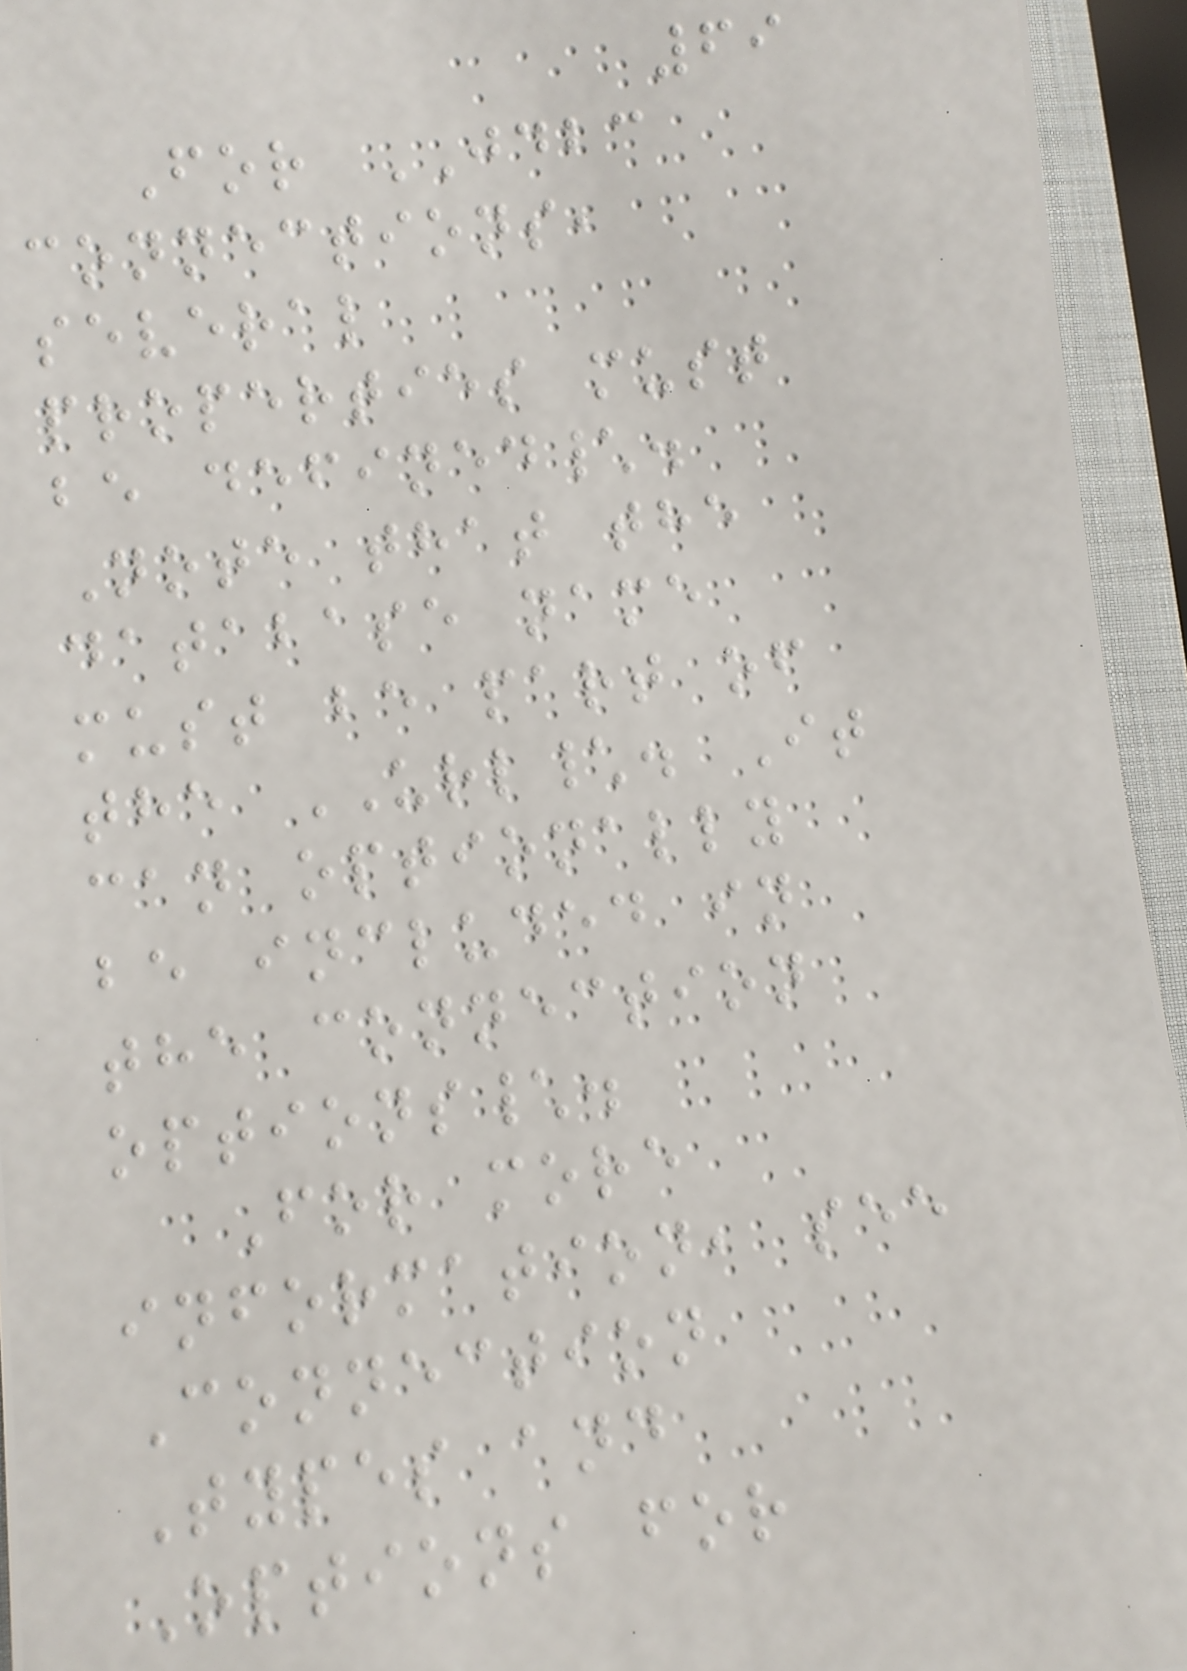69
For JDBC
connections,
several
properties must
be defined\.
Note that the
database name
must be part of
the URL\. It
can optionally
be included in
the connection
options\.
For more
information, see
Connection
Types and
Options for
